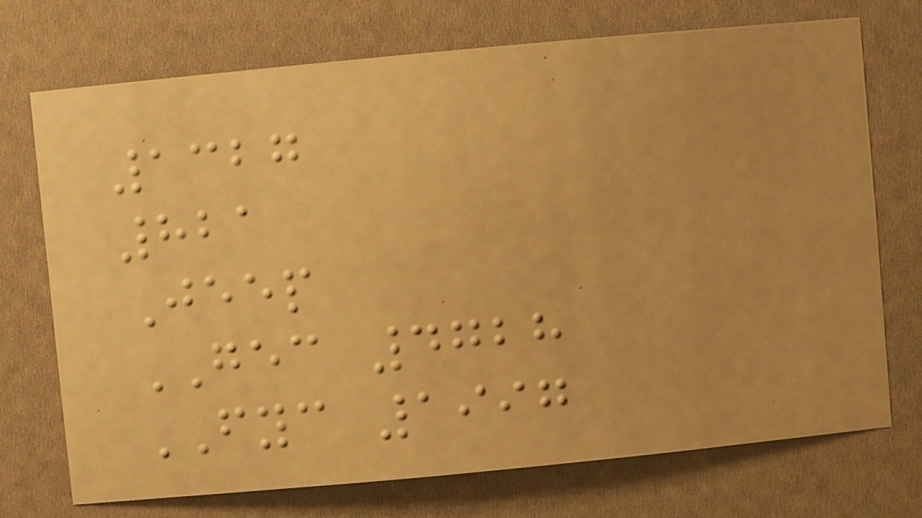1327
821
Jeep
GEC 4728
FYC 1997
